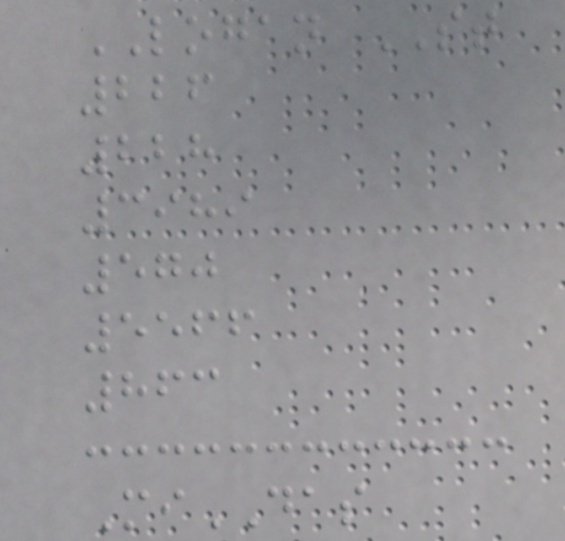LOGAN ST
226
228
3989
570
5566
863
MiDAS
